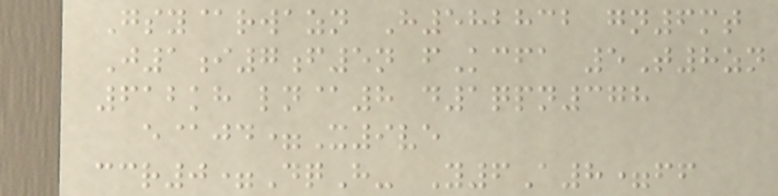Gsy@rwazn H582832 gn6mt
J1i7f5n fKcfa 5T8zn
612kh ln@8 d1qpn378
e@jd=X9ve
ccr0=DqH- Y6A8=ff
